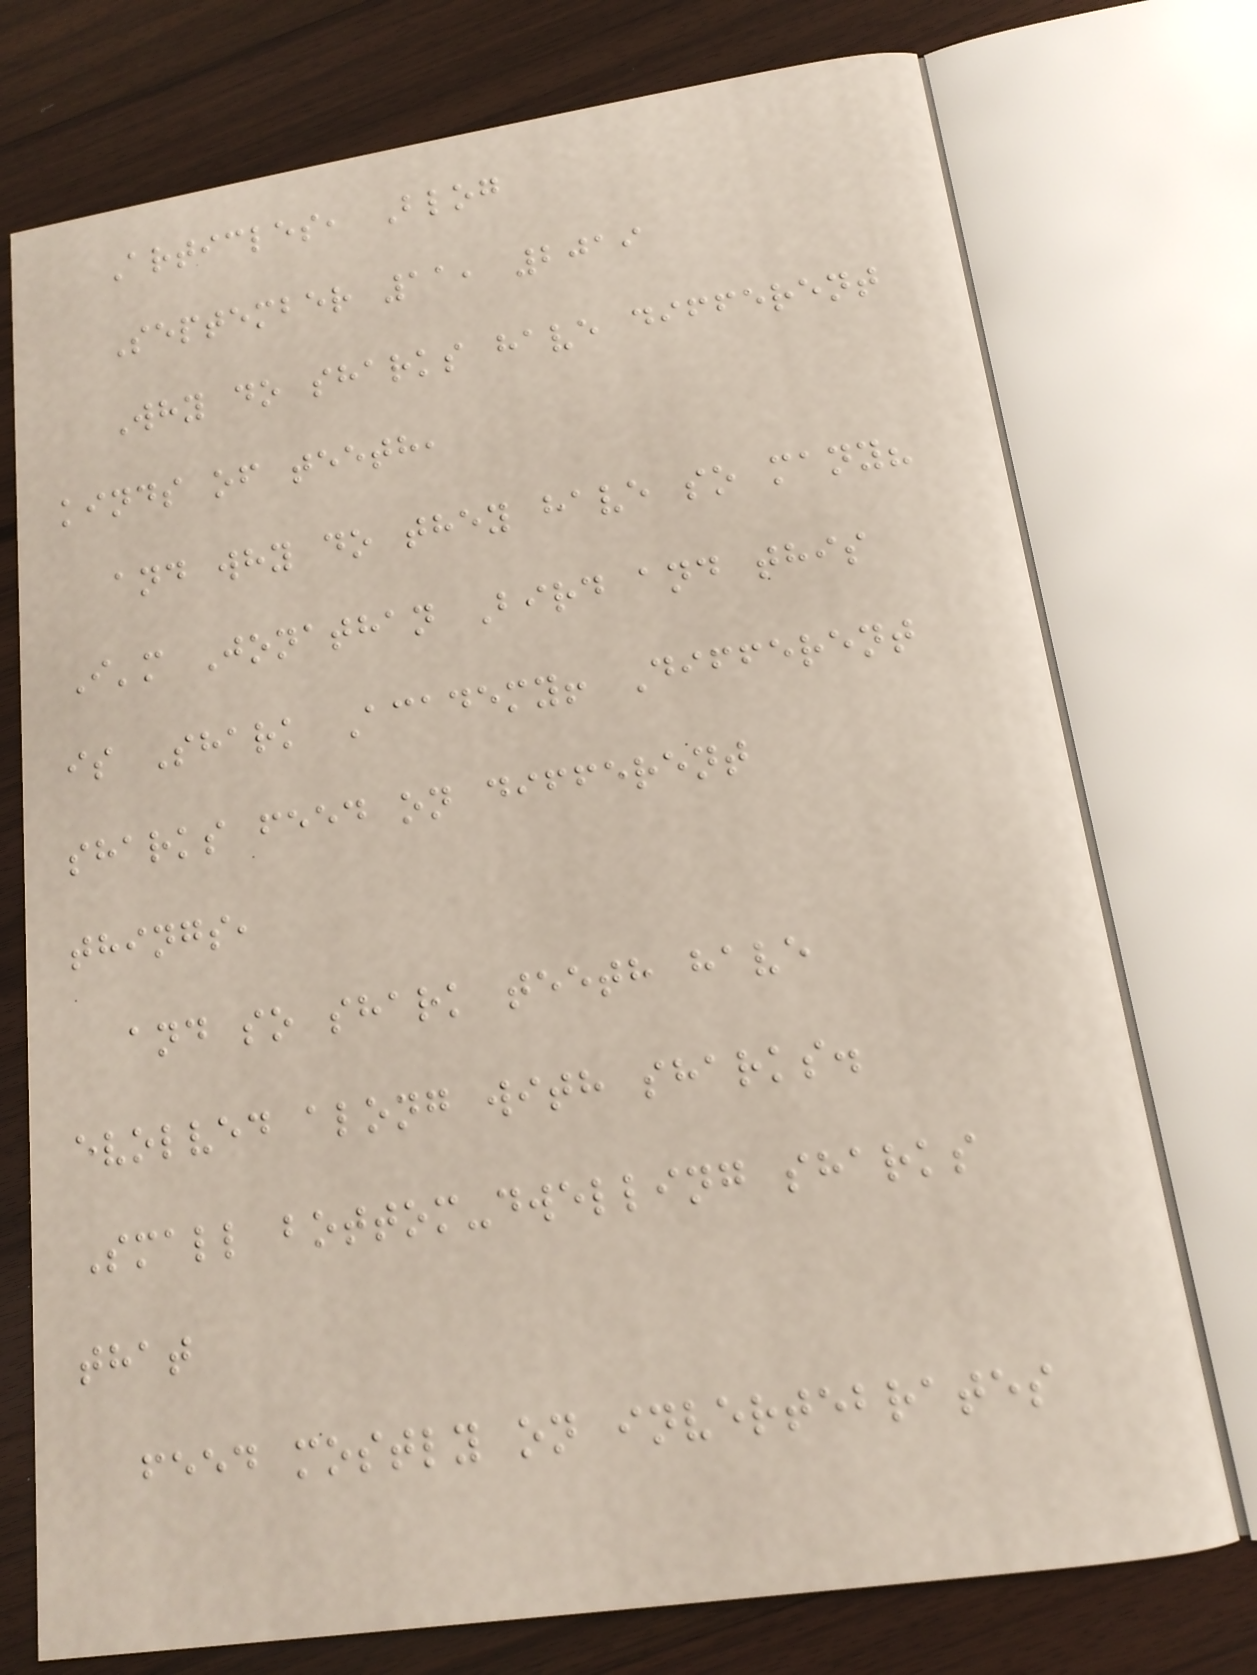Articles, Blog
September 11, 2019
Why do sharks have different
kinds of teeth,
and why do they have so many?
I'm Jonathan Bird and this
is Shark Academy! Different
sharks feed on different
things,
and so shark teeth have
evolved along with sharks.
Small bottom-dwelling sharks
that
feed mostly on invertebrates
